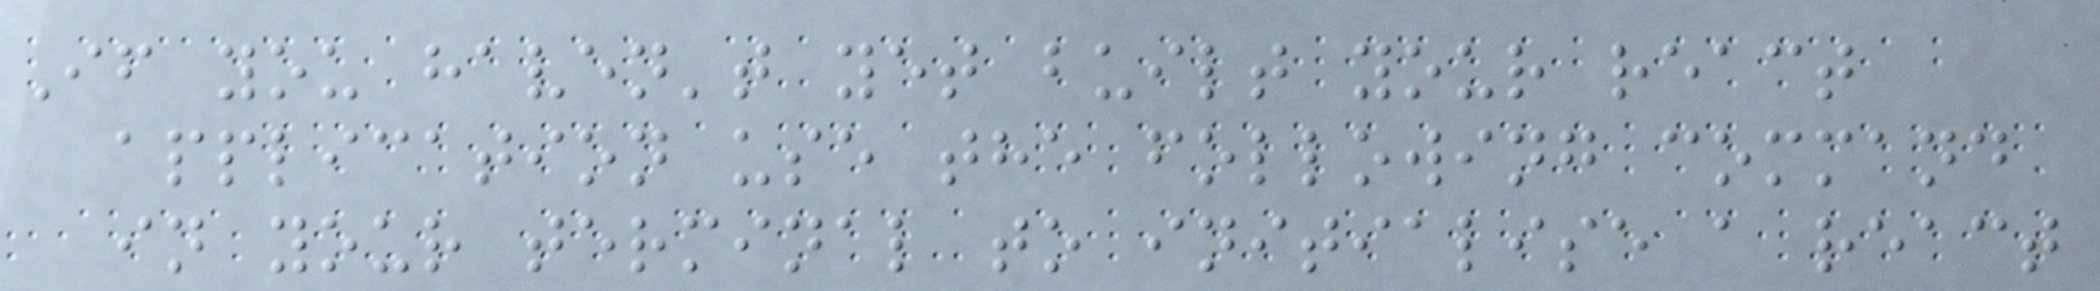If you haven't yet built your react
application use the following command
in your terminal to initialise a react
